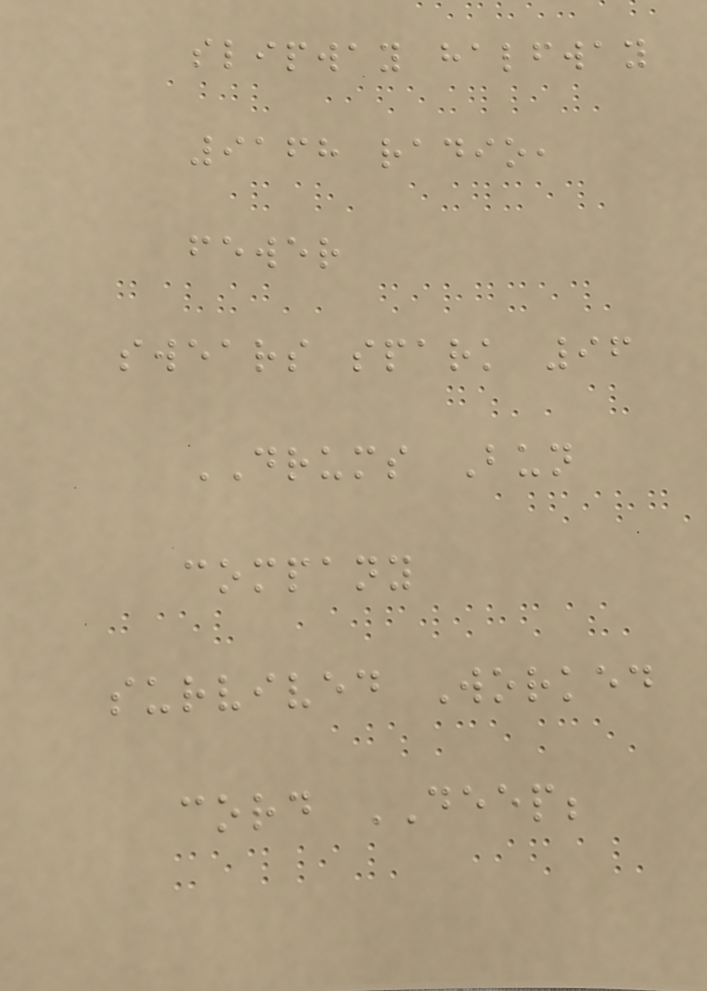slipway halfway
9168 radio,
fewer
swears spark 96
DRUMS Bun
company
survived Worked
cord DEEP;
